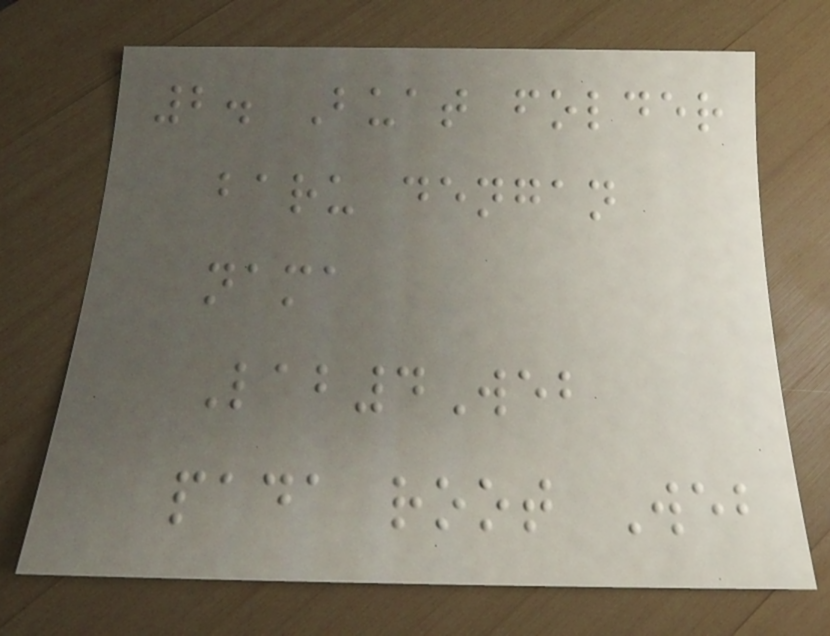2. Buat folder
baru dengan
nama
Lab4Web
pada root Web
